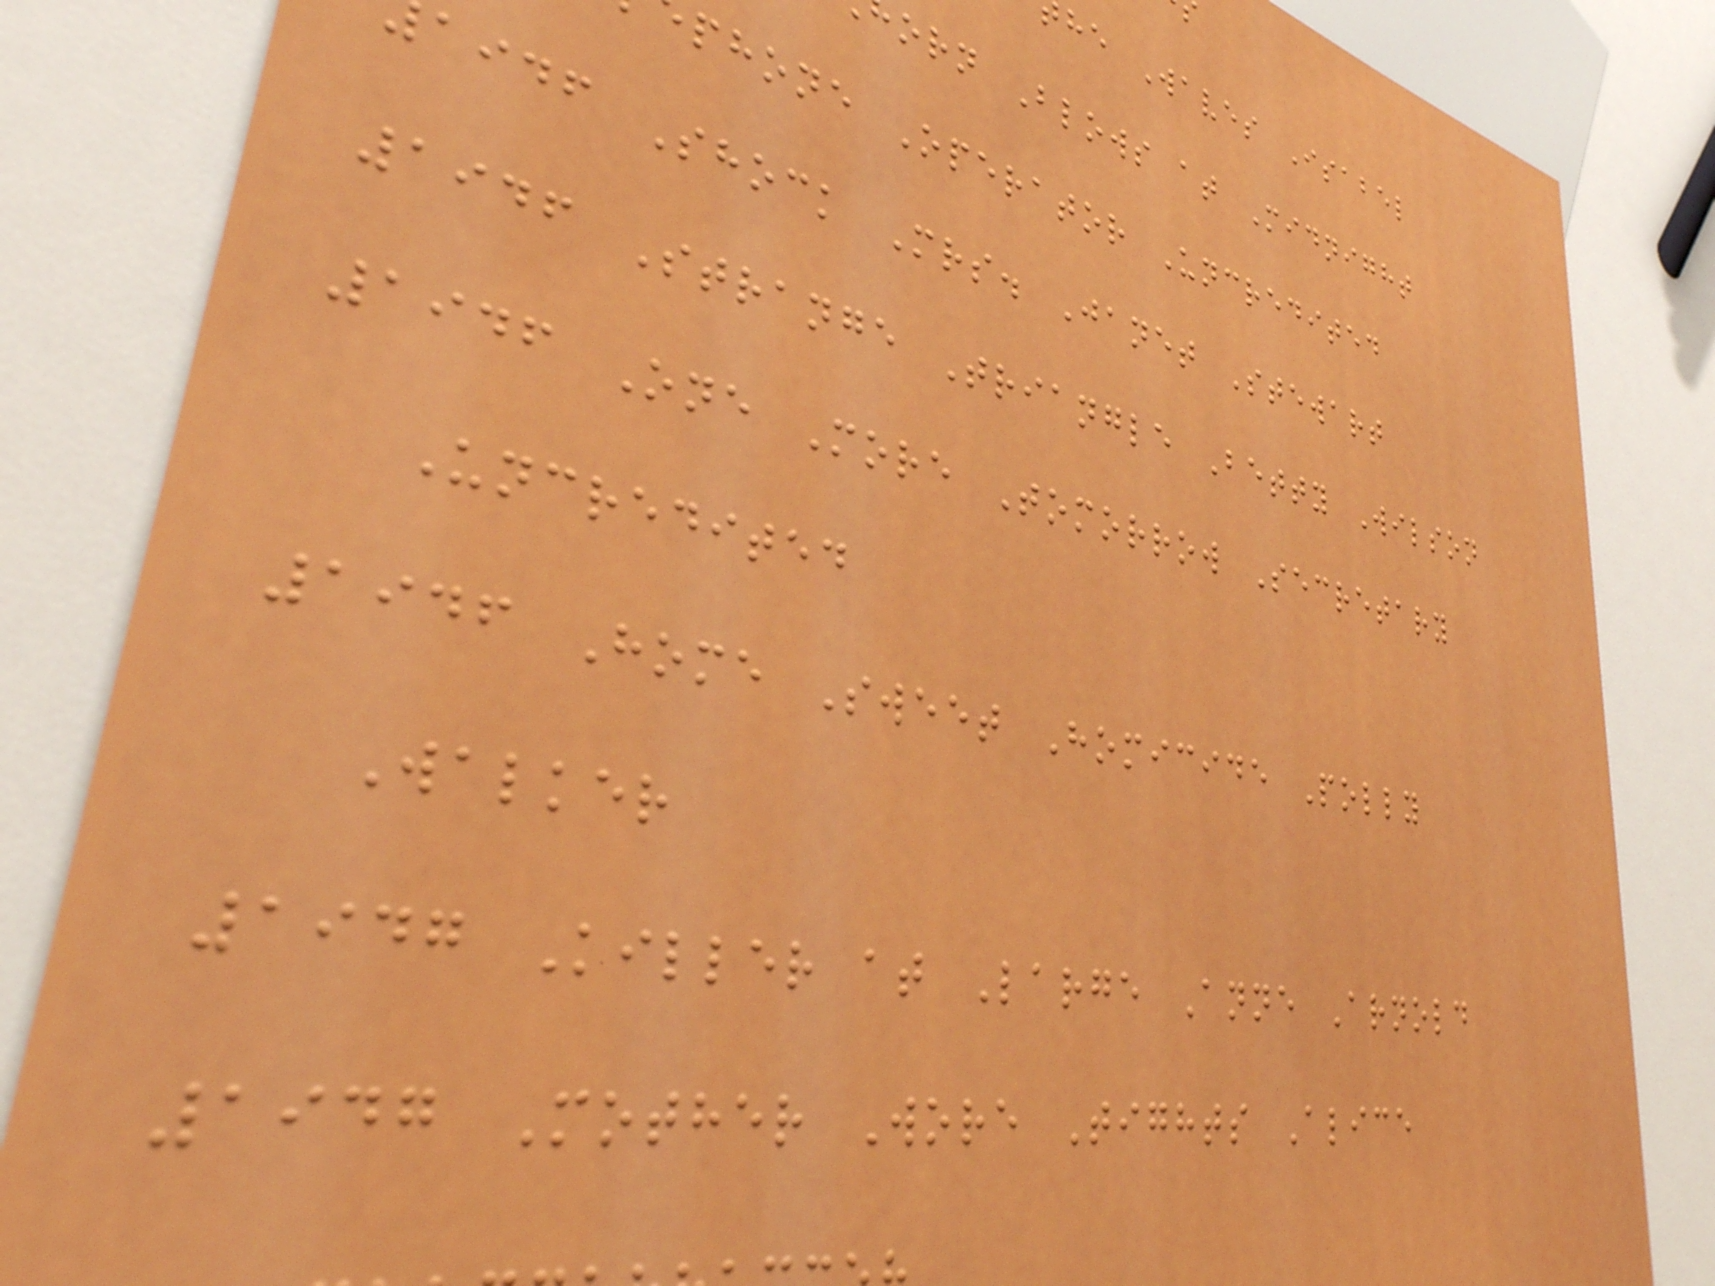he Waves Isabel
orn Blows at Midnight
phone Operator Uncredited
aidf Shock Mrs. Janet Stewart
1946 Strange Triangle Betty Wilson
1946 One More Tomorrow Secretary
Uncredited
1946 Home Sweet Homicide Polly
Walker
1947 Killer at Large Anne Arnold
1947 Mother Wore Tights Alice
